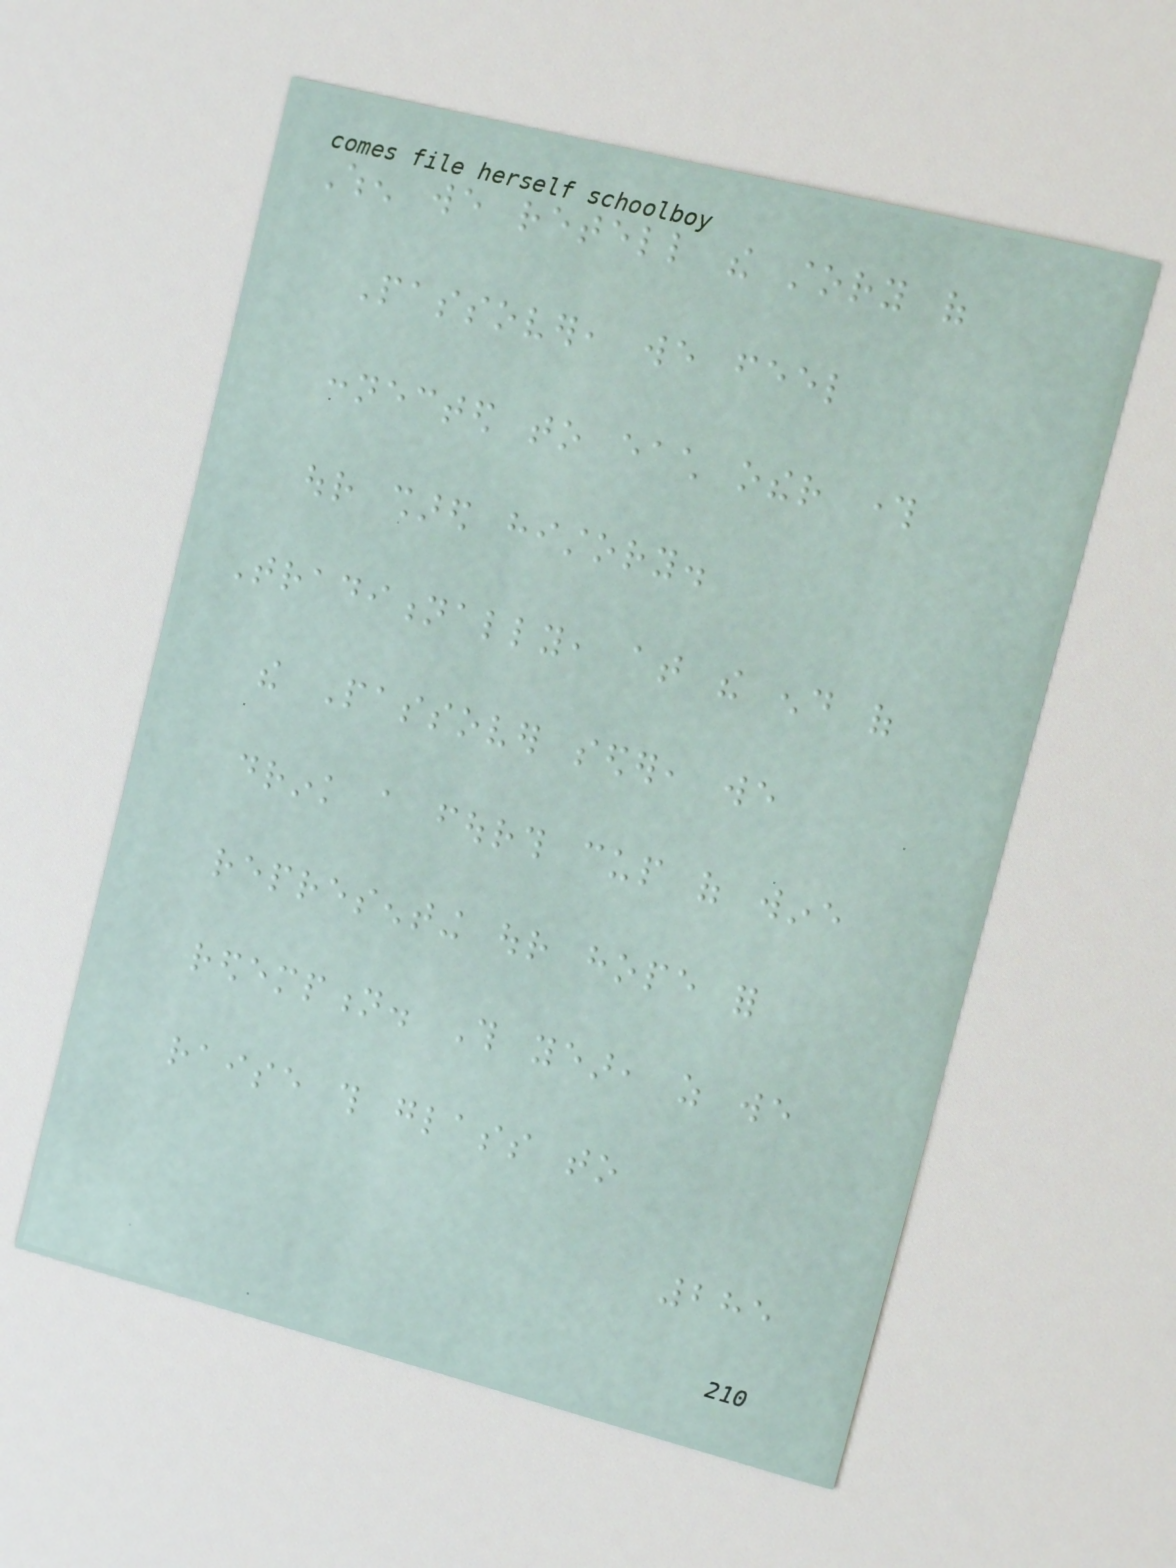When we retell the story of
Passover, we feel
connected to each other through
our shared history.
Traditionally, at the end of
the Passover seder, we
drink a fourth cup of wine
representing our hope for
redemption. This year, as we
raise this glass to
285
